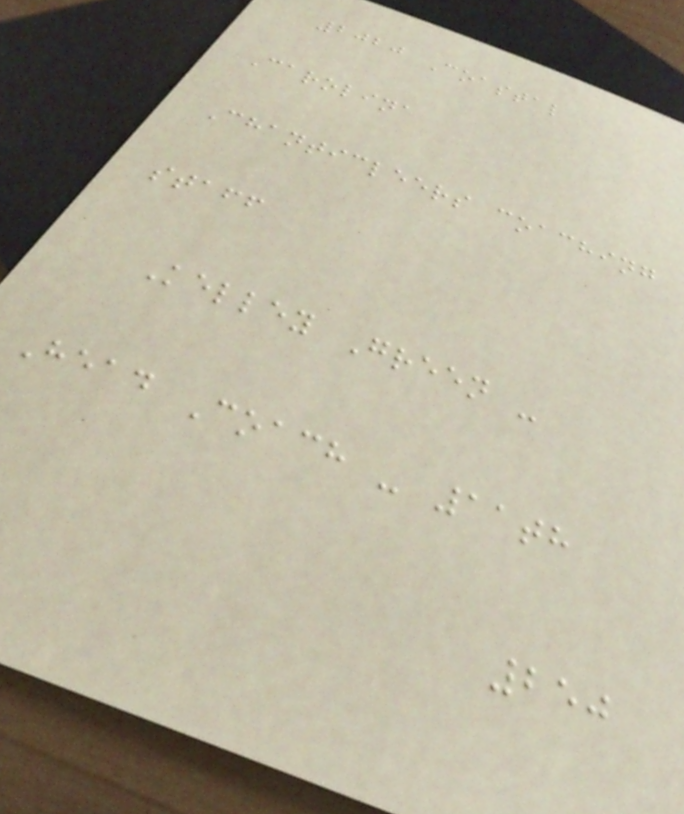2020 Coastal
Carolina
Chanticleers coaching
staff
Kelley Green -
Head Coach - 11th
250
